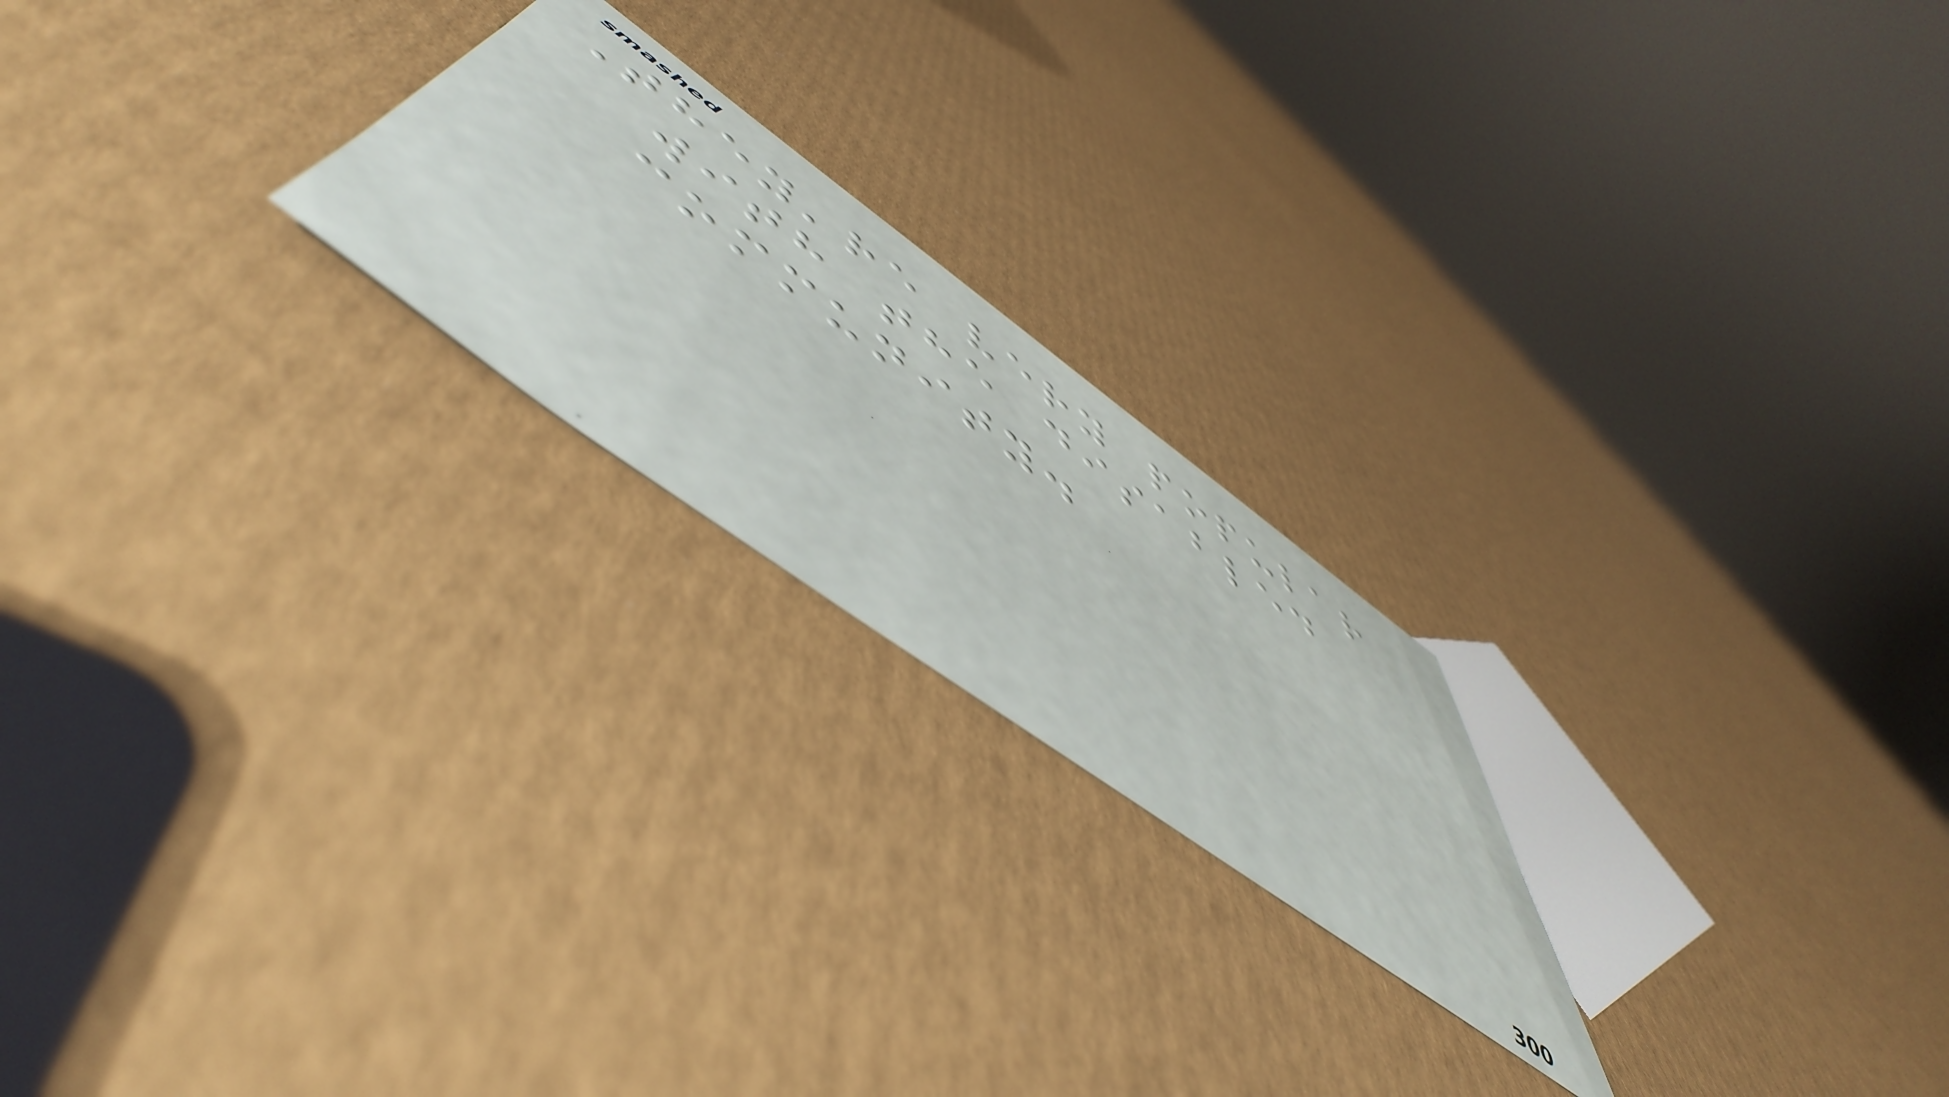They're very popular
with the disabled
community.
